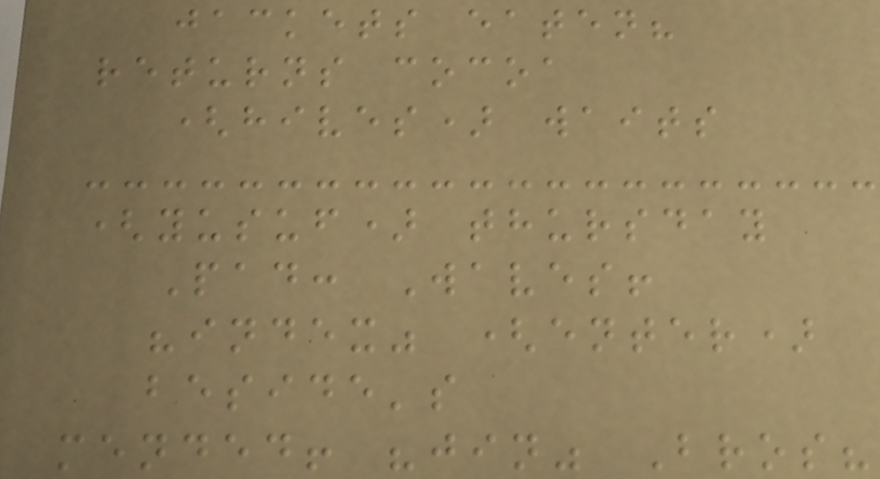jackets eaten?
returns cocoa
(hives) waits
(yusuf) thursday
Pad: Waves!
"index" (enter)
beside's
mended! "jin" Bros?
